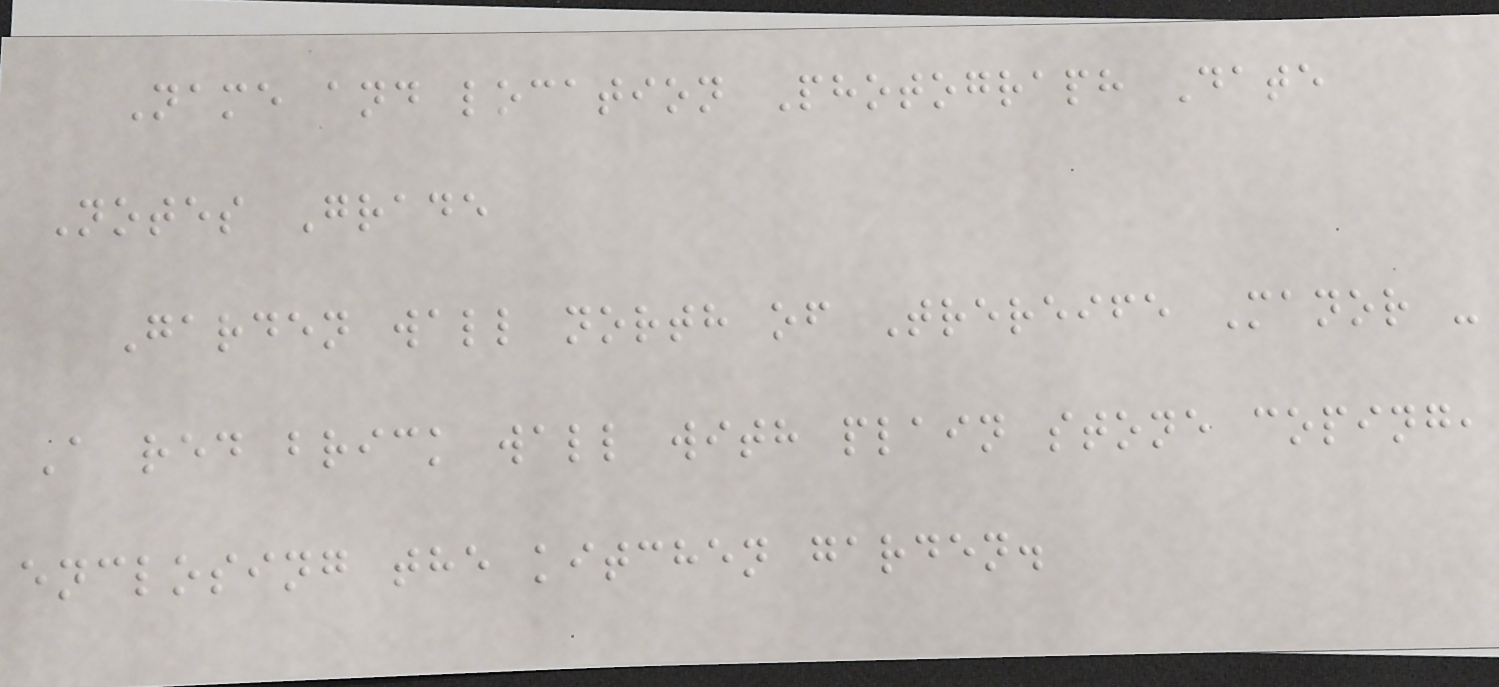Name and location Photograph Date
Notes Grade
Garden wall north of Trereife Manor -
A red brick wall with plain stone coping,
enclosing the kitchen garden.
